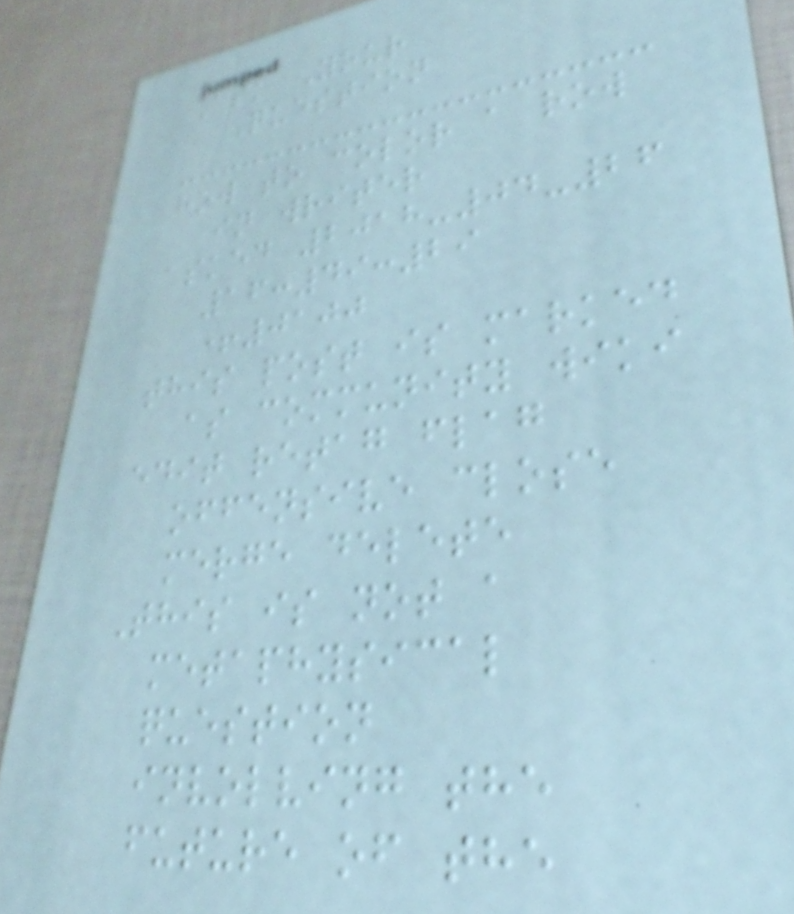Ask Your
Question
how to color a row
in writer
asked 2018-04-26
16:49:29
+0100
this post is marked
as community wiki
edit retag flag
offensive close
merge delete
This is not a
metaphysical
question
involving the
future of the
